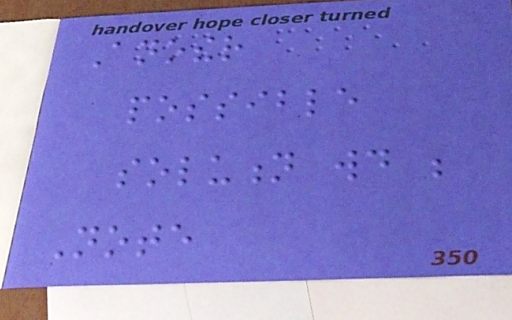Another
possible
solution would be
Note
